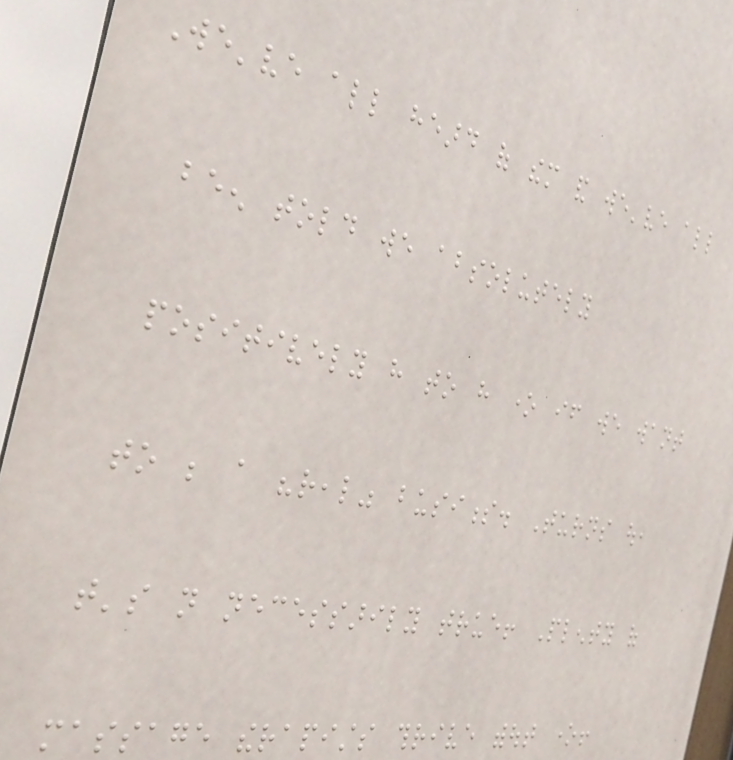We've all heard of them and we've all
been told we absolutely
positively have to have one if we want
to be a "real" business. Turns out,
that's not necessarily true! Plenty of
massage therapists thrive without one!
